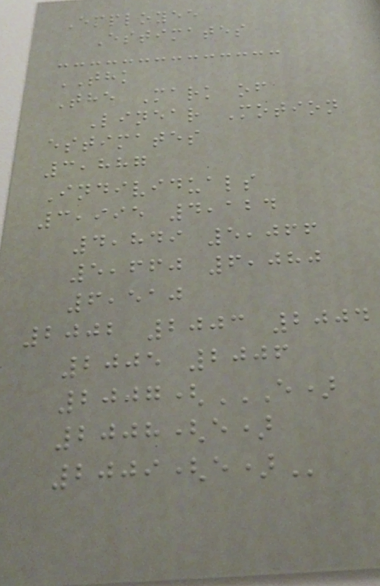Employee
Estimates
THK
The Mark of
Linear Motion
estimates
3,887
Individuals
3,995 4,124
4,849 5,066
5,660 6,080
6,510
2002 2003 2004
2005 2006
2007(E)
2008(E)
2009(E)
